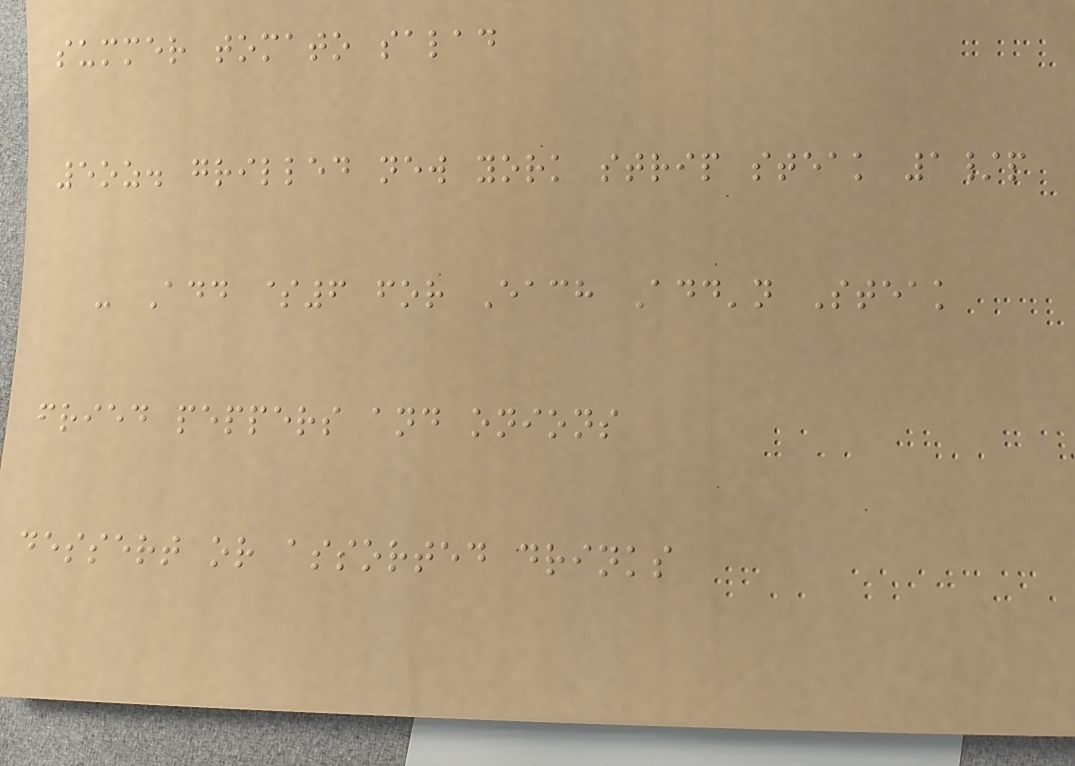summer tomato salad
5oz. grilled new york strip steak 1/p
- Add $6 for Each Add'n Steak
fried peppers and onions
dessert or assorted drinks
